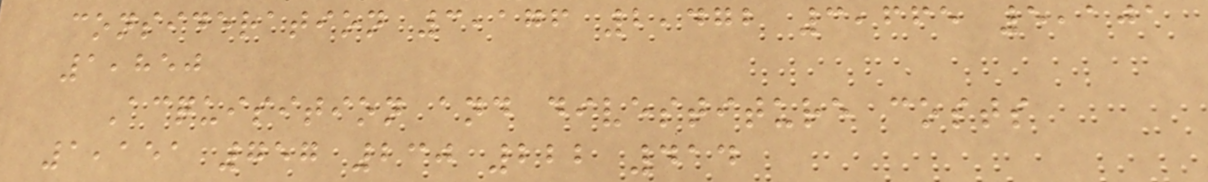consideration 3,176 2,472 3,665 5,101
1,850
Acquisition and divestiture costs
1,151 757 230 222 414
